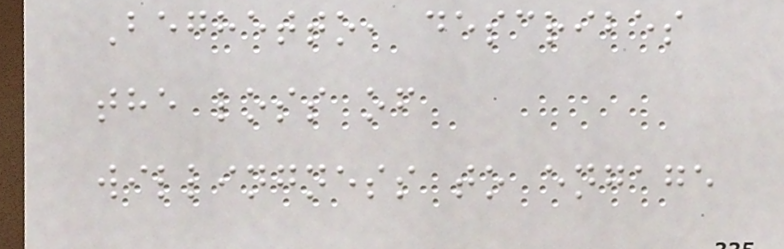Beghetto, describes
the loss of
willingness to engage
